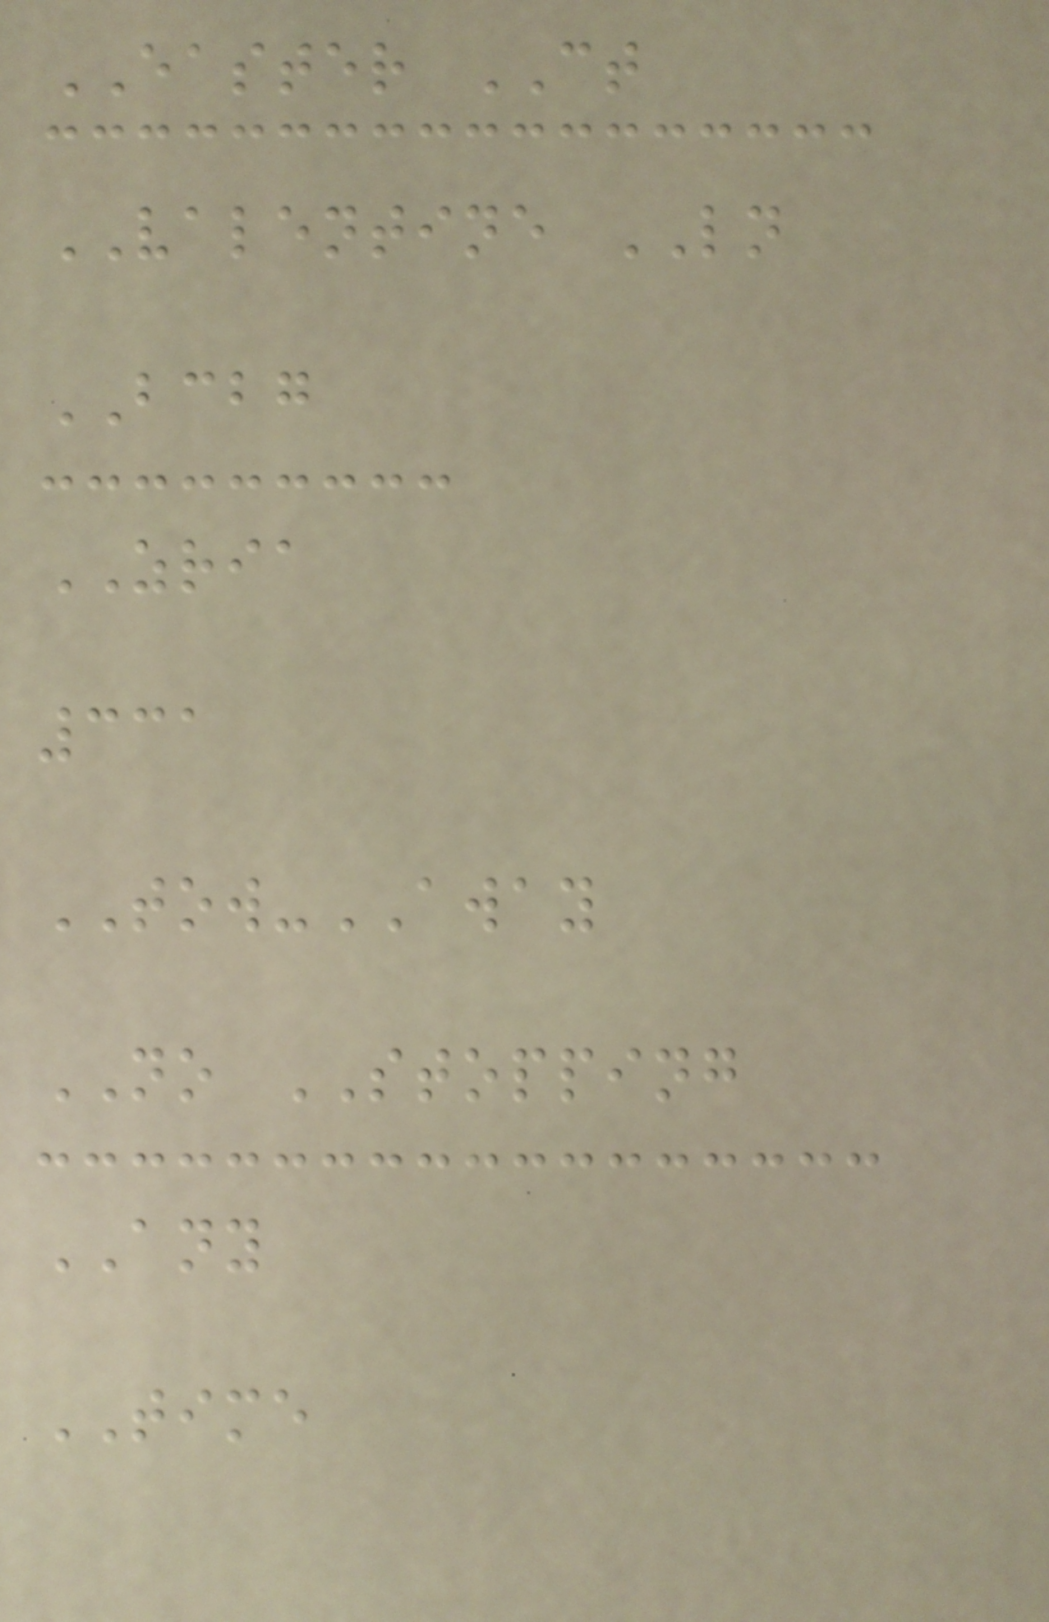EASTER CT
VALENTINE LN
BCBG
ZRIA
331
TOW-AWAY
NO STOPPING
ANY
TIME
